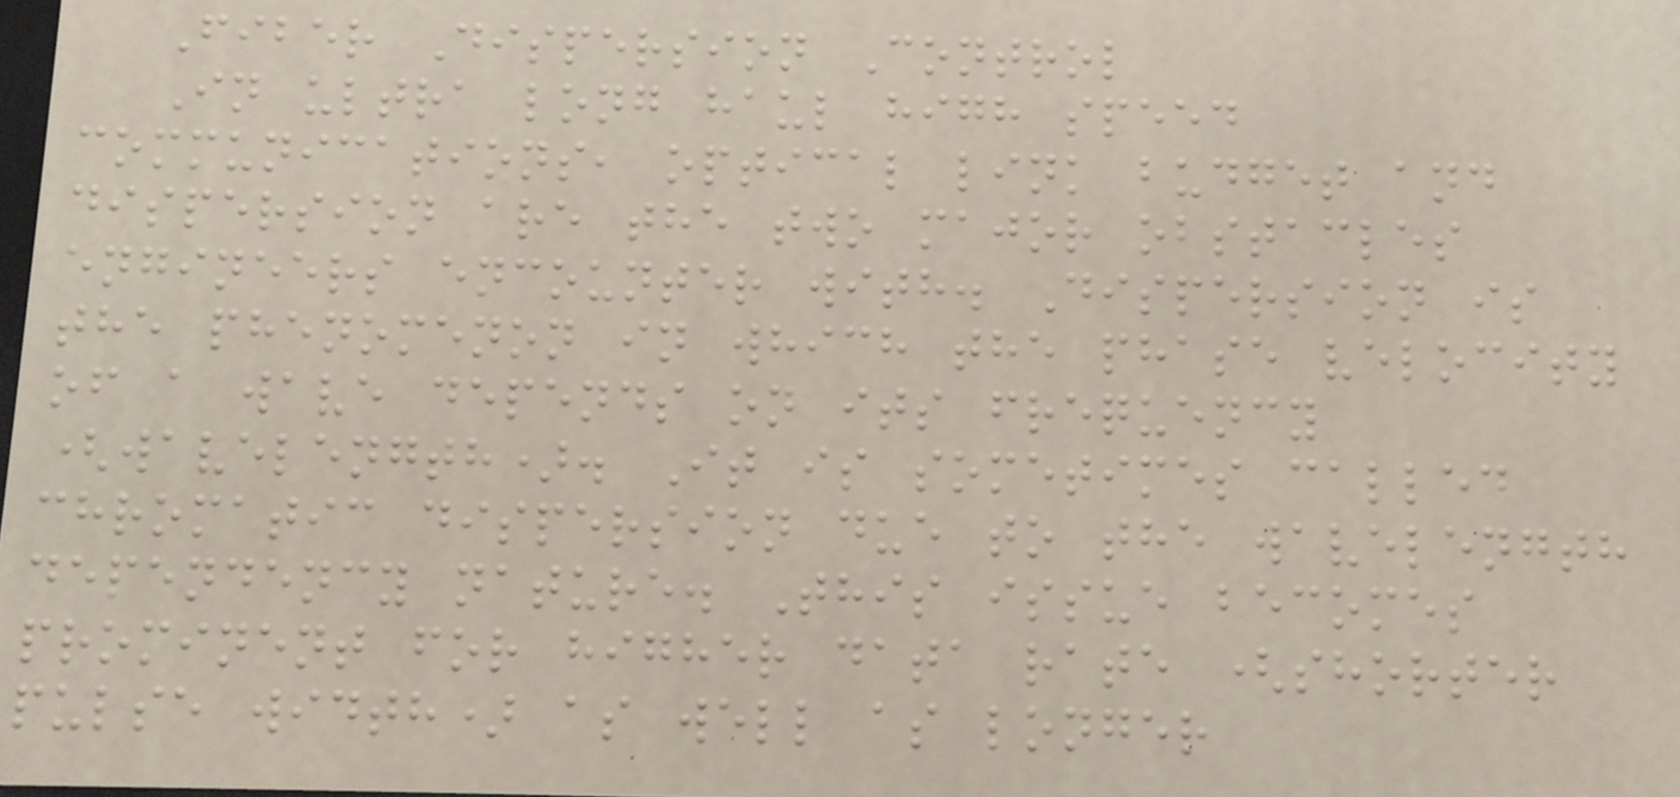Fiber Dispersion Control
In ultra long haul high speed
communications, optical link budget and
dispersion are the two major obstacles
engineers encounter with. Dispersion is
the phenomenon in which the phase velocity
of a wave depends on its frequency
(wavelength). It is sometimes called
chromatic dispersion due to the wavelength
dependency nature. This issue becomes
prominent for higher data rate (shorter
pulse width) as well as longer
